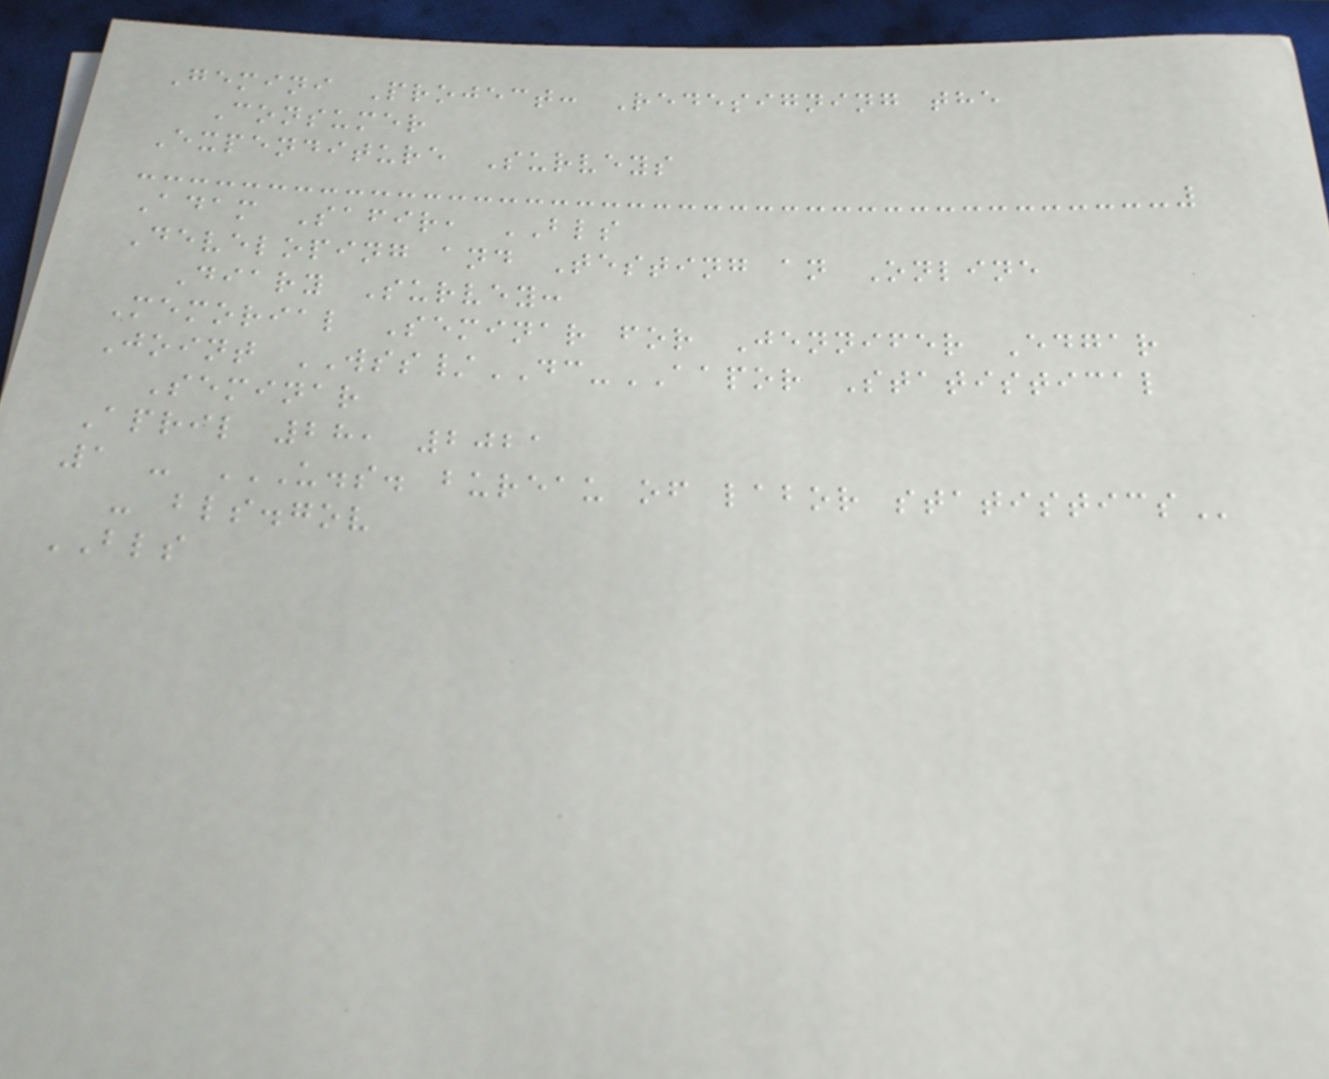Gemini Project: Redesigning the
Consumer
Expenditure Surveys
Adam Safir, BLS
Developing and Testing an Online
Diary Survey:
Memorial Seminar for Jennifer Edgar
Joint WSS/DC-AAPOR Statistical
Seminar
April 28, 2021
1 - U.S. BUREAU OF LABOR STATISTICS
- bls.gov
BLS
